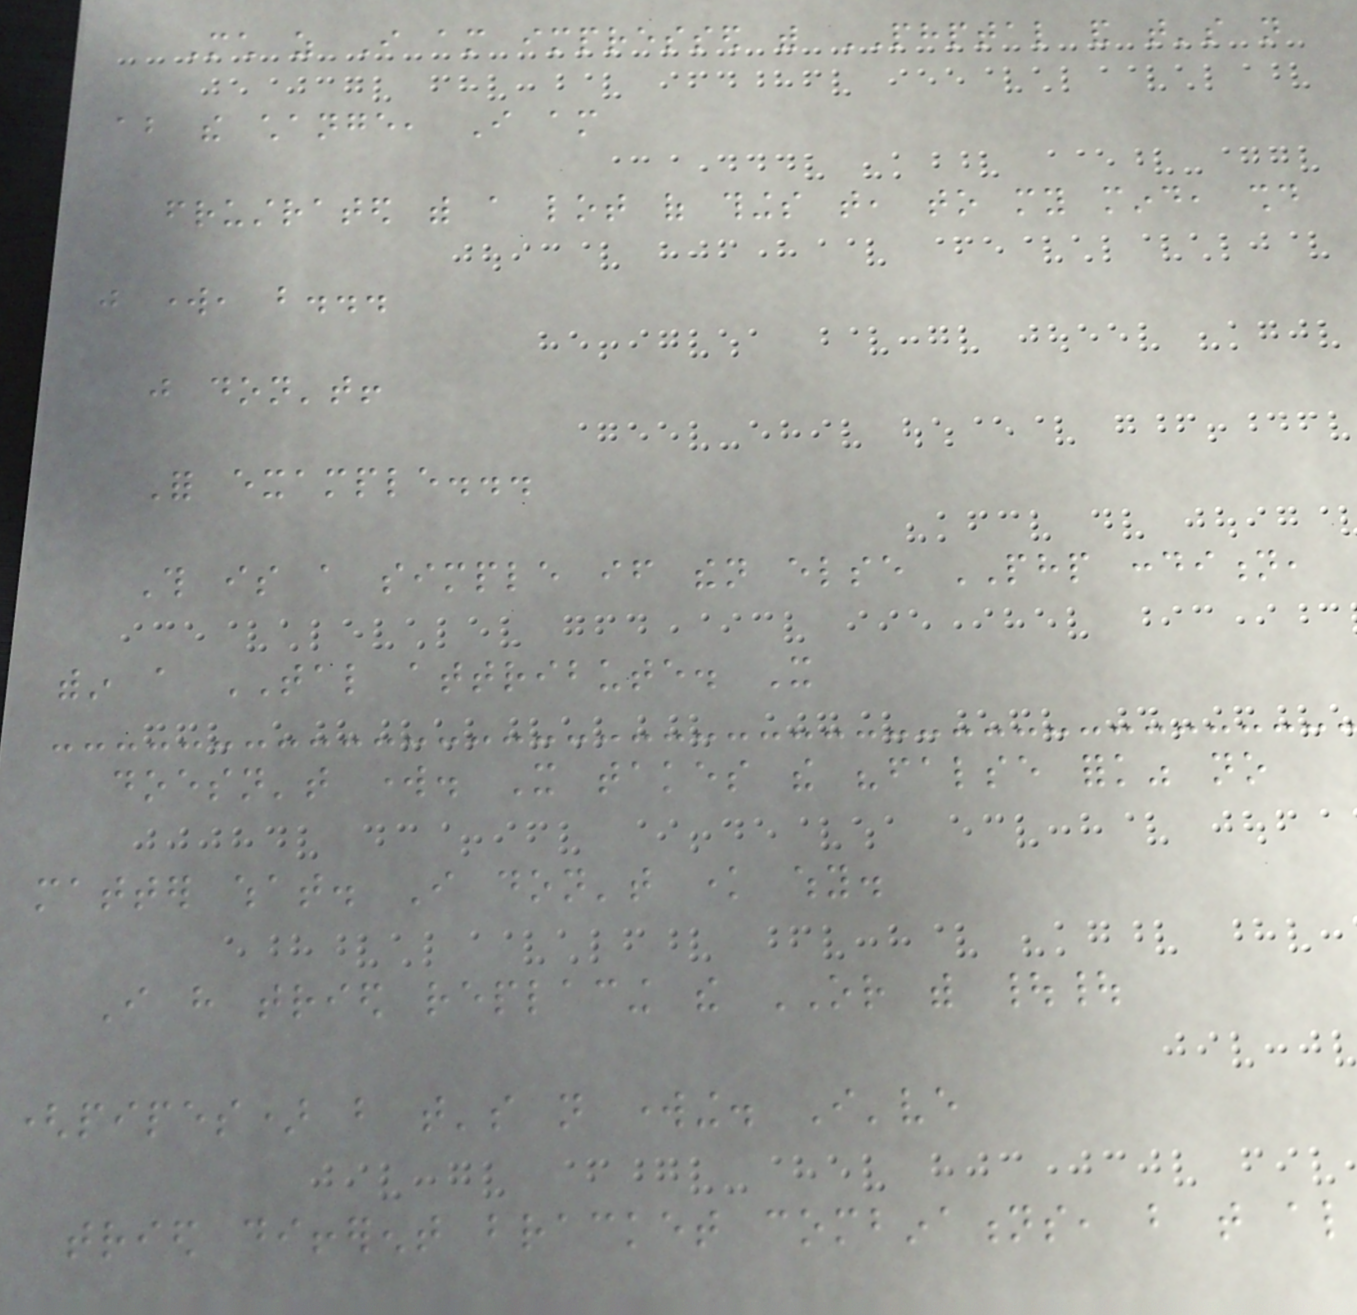Much as I am impressed with PHPTAL and that's not
about the change, I am
frustrated with a lot of things that, to my mind, should
just work, but...
just don't!
For example...
This is a simple if then else PHP condition,
within a TAL attribute. It
doesn't work. It takes the "false fork" no
matter what. I don't know why.
I have tried replacing the OR with ||
(pipes) but that's not working. I've
tried different bracket combinations, but that also
